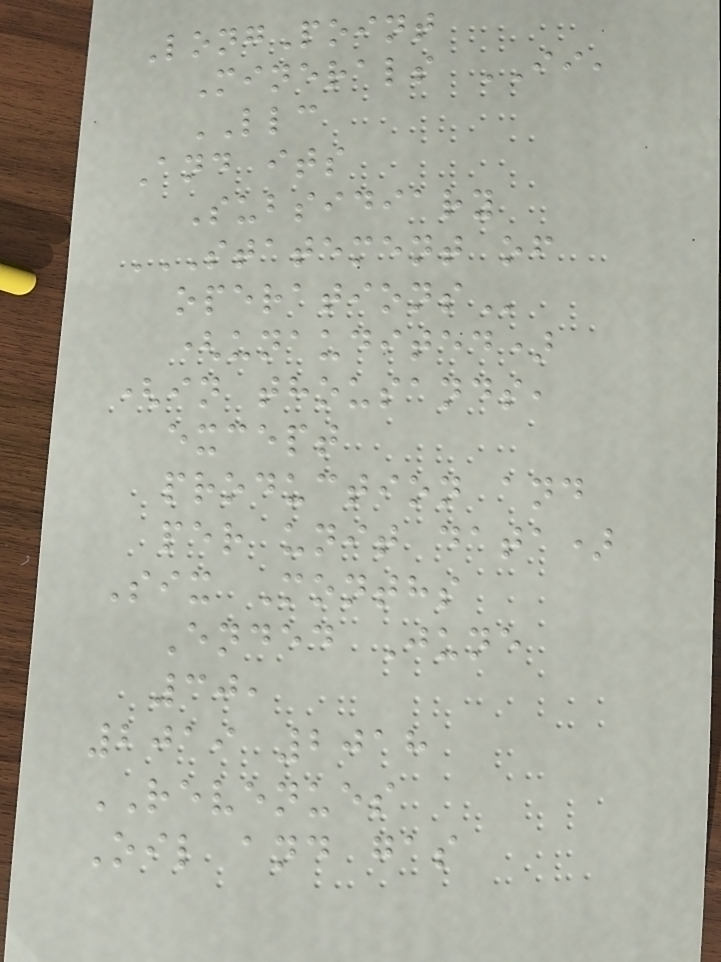LongPoint
Minerals II,
LLC
And its
Subsidiary
STATEMENT OF
OPERATIONS
(unaudited)
(in thousands,
except
production and
per unit data)
Six Months
Ended June
30,
2019 2018
REVENUES
Oil and gas
